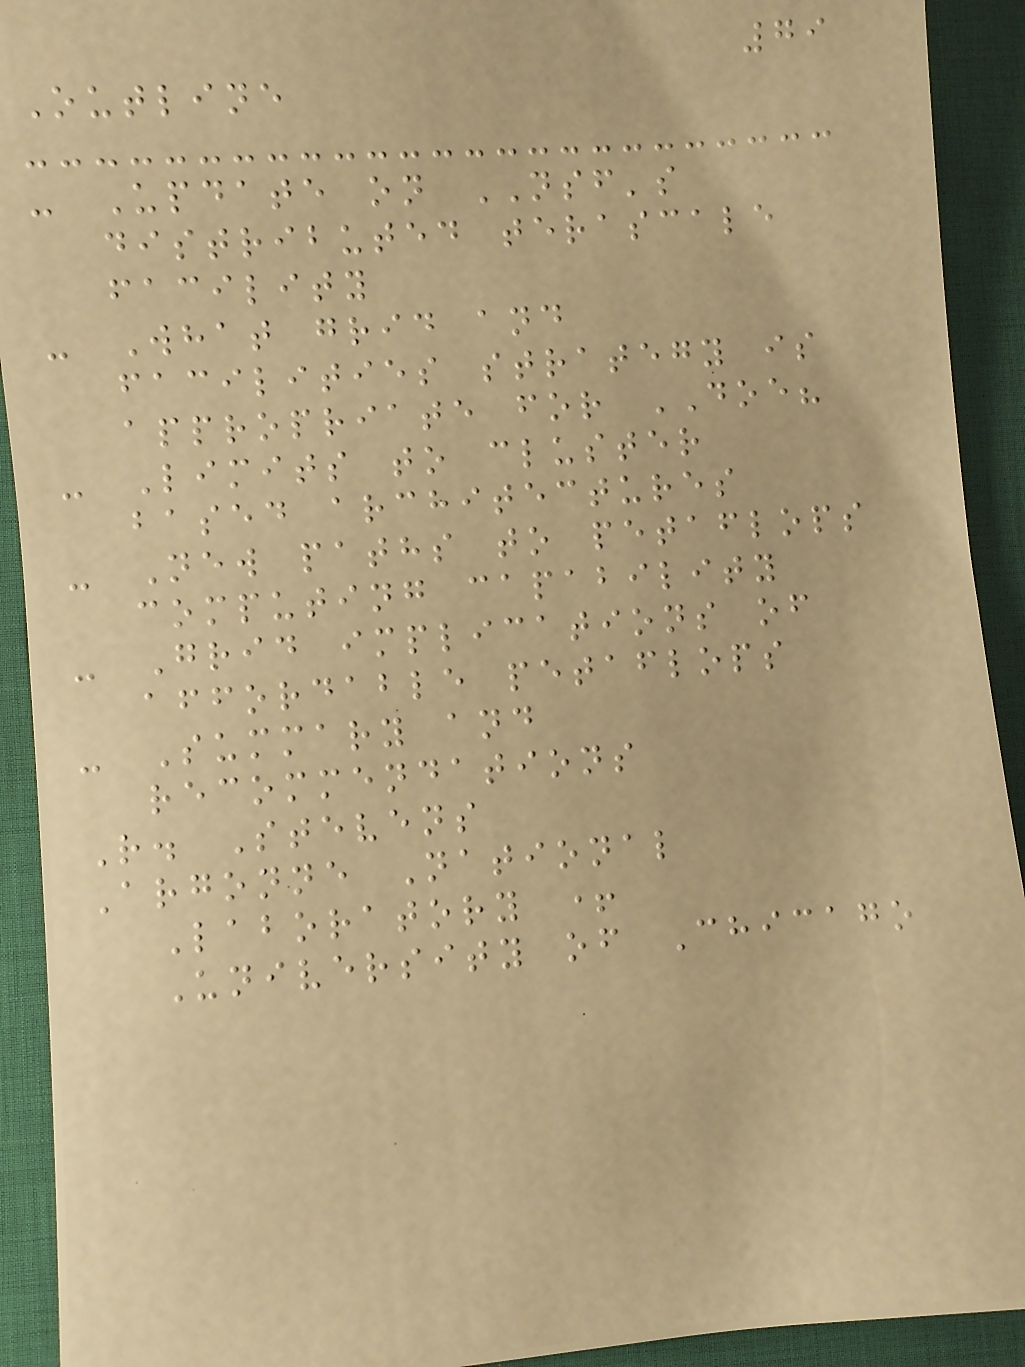79
Outline
- Update on NSF's
distributed terascale
facility
- What grid and
facilities strategy is
appropriate for DOE?
- Limits to cluster
based architectures
- New paths to petaflops
computing capability
- Grid implications of
affordable petaflops
- Summary and
recommendations
R. Stevens
Argonne National
Laboratory +
University of Chicago
